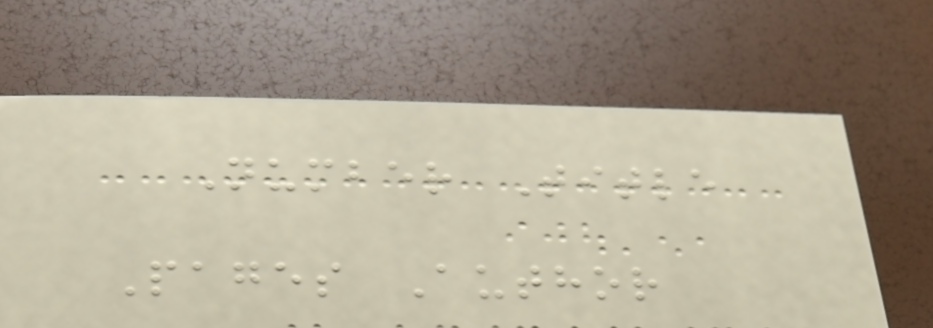Number Title
Pages Author
